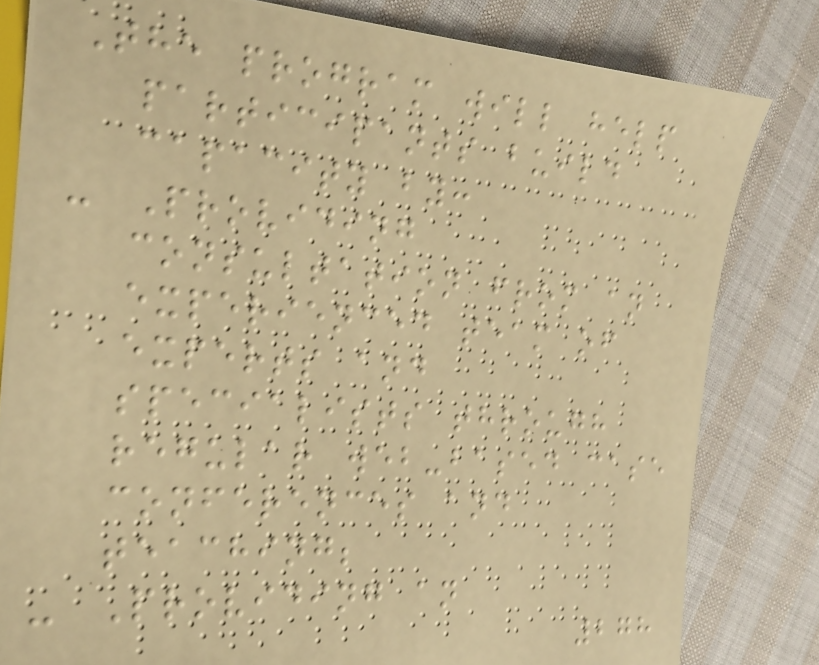The program will help
participants build
capacity by:
- Providing
consultation from an
experienced team of
experts and
specialists through
regular web-based case
conferences and
teaching;
- Providing an
278
